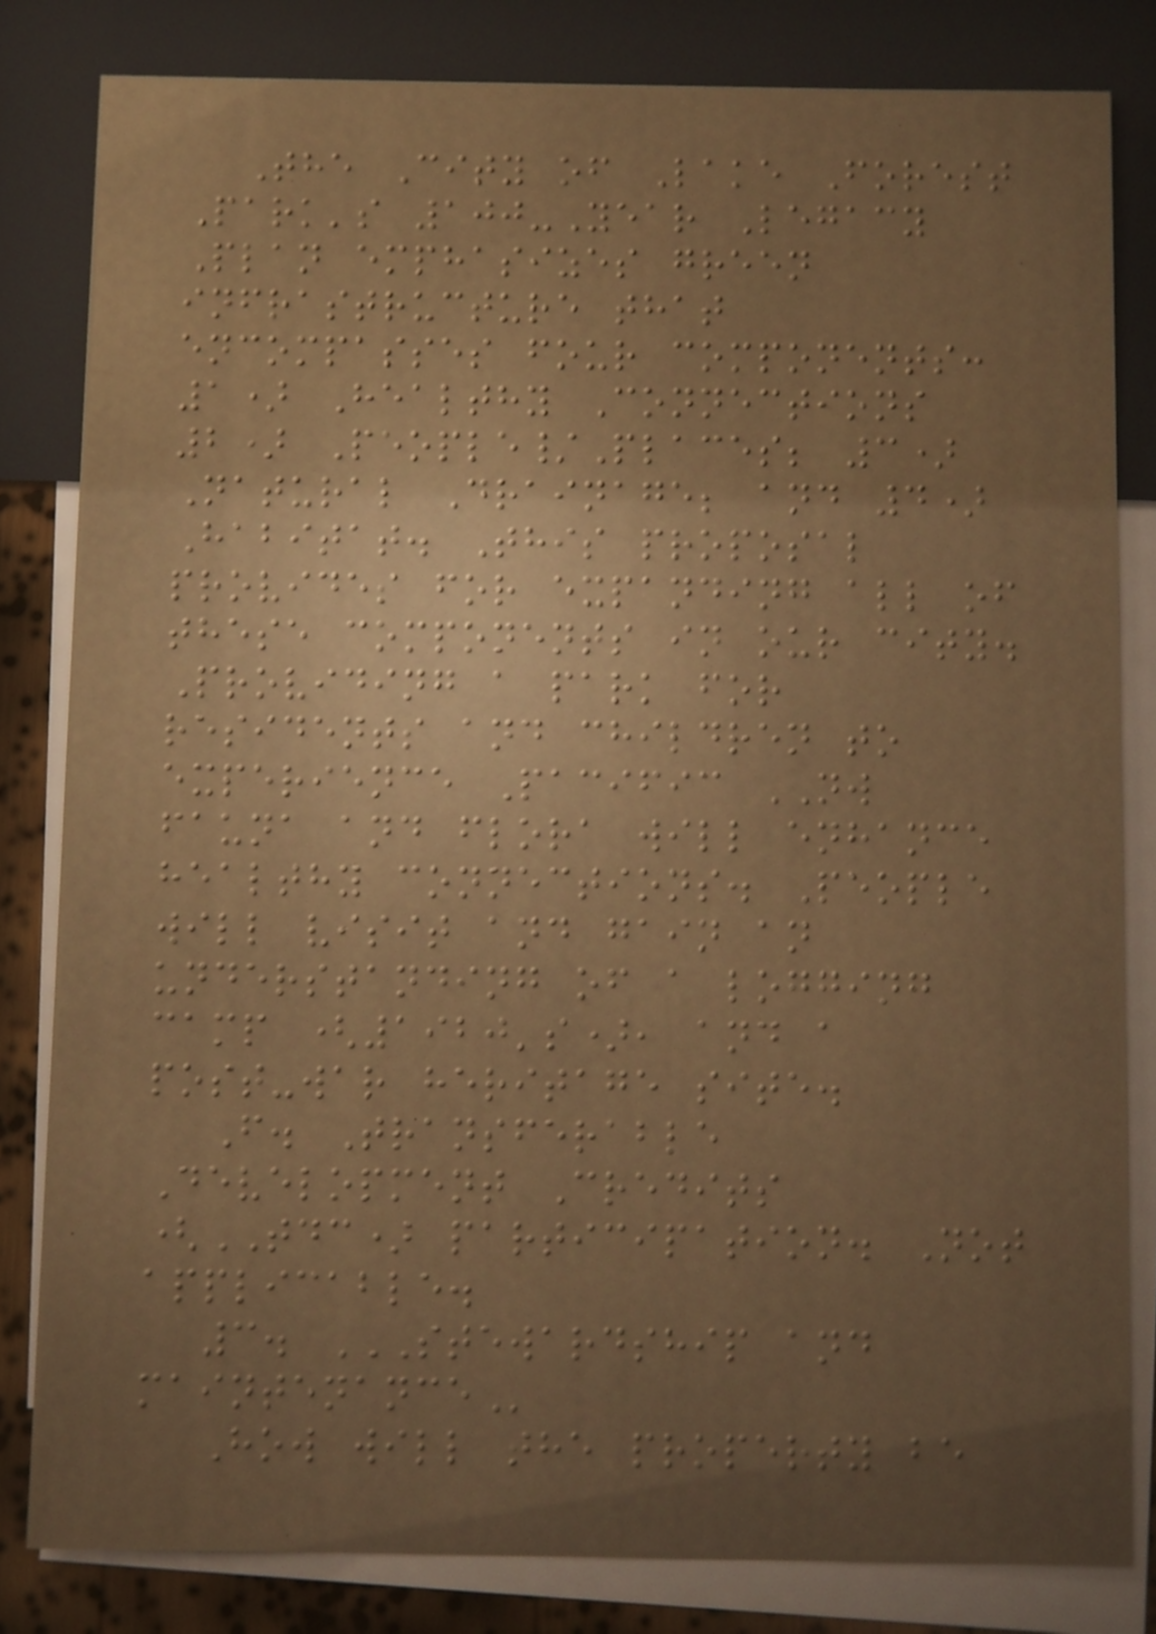The City of Lake Forest
Park's 100-Year Legacy
Plan emphasizes green
infrastructure that
encompasses four components:
1) Healthy Connections
2) People/Places; 3)
Natural Drainage; and 4)
Habitat. This proposal
provides for expanding all of
these components in our city.
Providing a park for
residents and children to
experience Pacific NW
fauna and flora will enhance
healthy connections. People
will visit and gain an
understanding of a logging
camp (1920's), and a
post-war heritage site.
F. Transferable
Development Credits
(TDC) participation. Not
applicable.
3. STEWARDSHIP AND
MAINTENANCE
How will the property be
